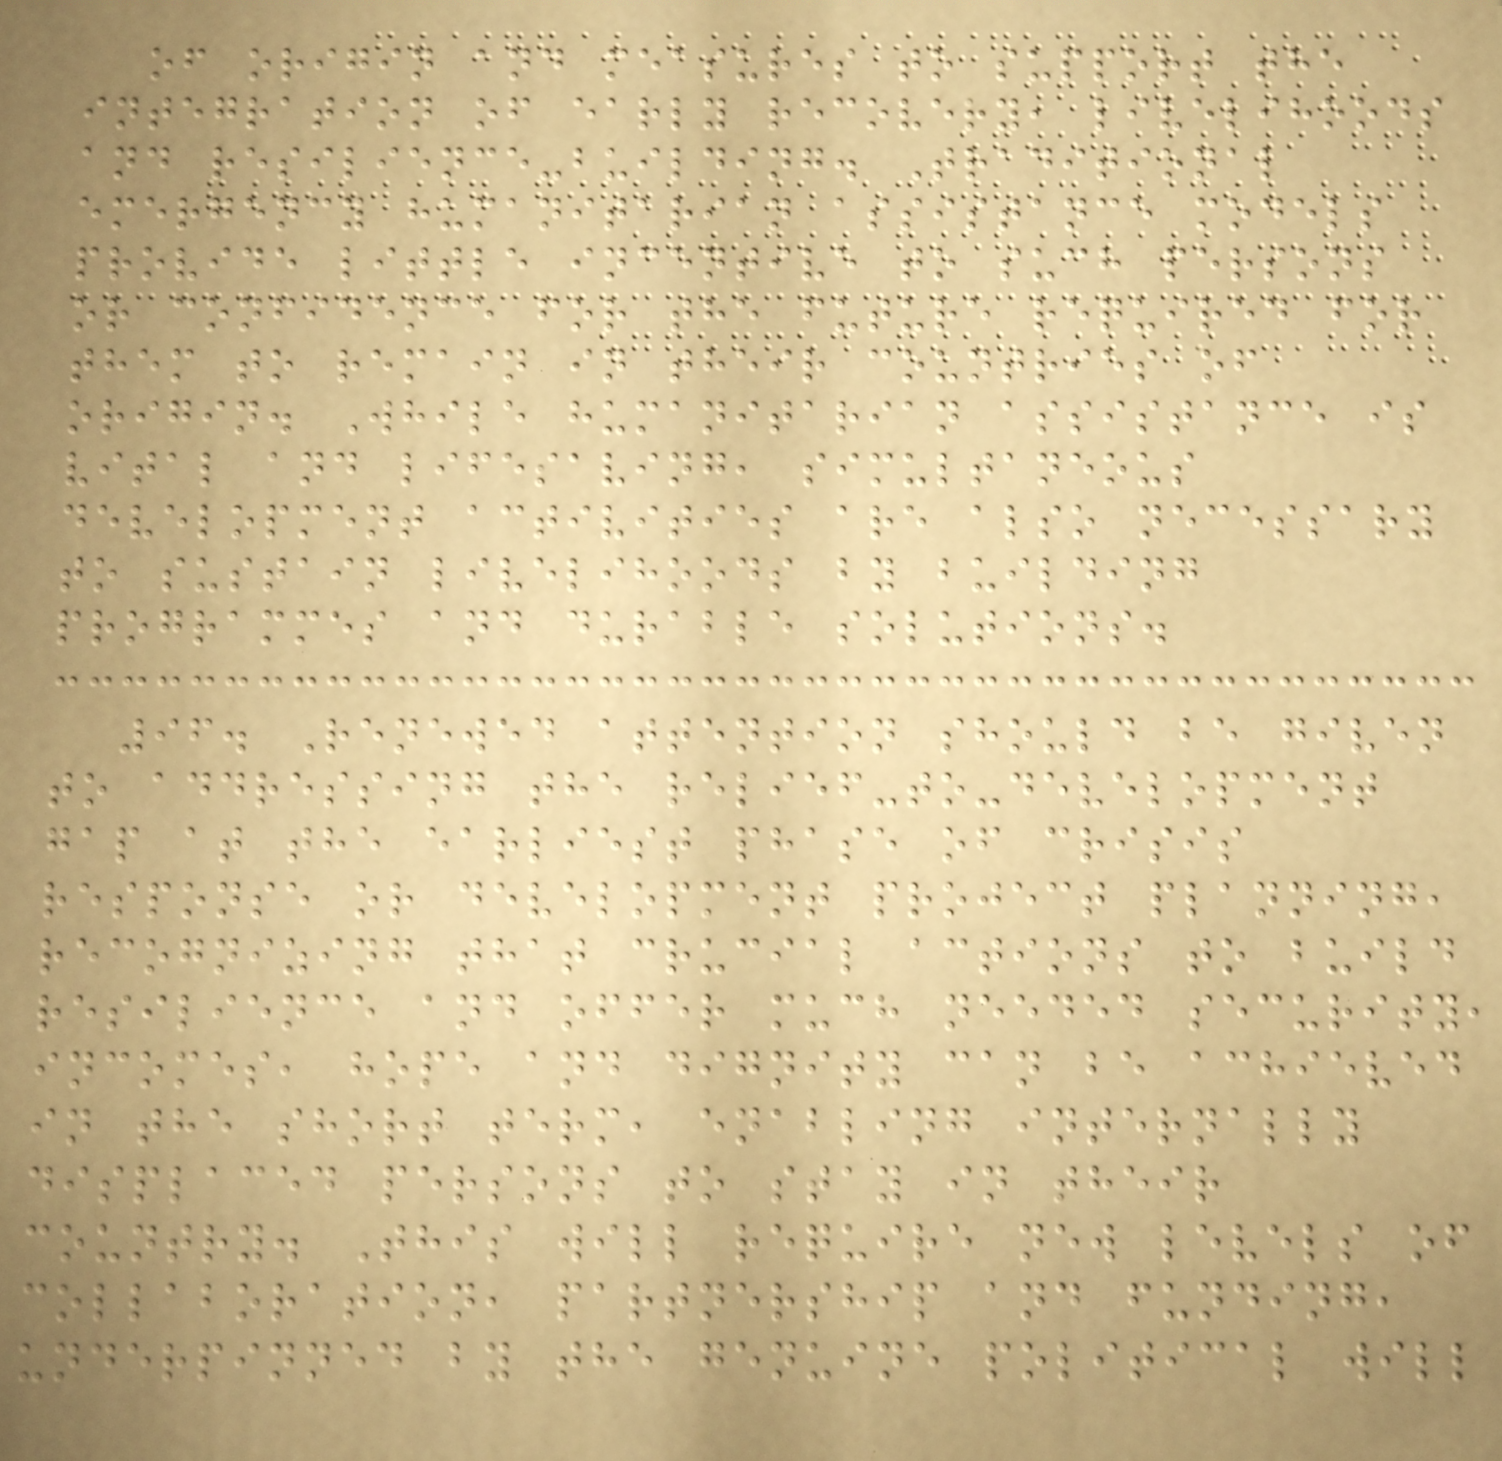of origin and measures to support the
integration of early recovery, livelihoods
and resilience-building. Traditional
emergency humanitarian assistance models
provide little incentive to such persons
or confidence for the future required for
them to remain in their countries of
origin. While humanitarian assistance is
vital and lifesaving, simultaneous
development activities are also necessary
to sustain livelihoods by building
programmes and durable solutions.
96. Renewed attention should be given
to addressing the relief-to-development
gap at the earliest phase of crisis
response or development project planning,
recognizing that crucial actions to build
resilience and offer much needed security,
incomes, hope and dignity can be achieved
in the short term, enabling internally
displaced persons to stay in their
country. This will require new levels of
collaboration, partnership and funding,
underpinned by the genuine political will
